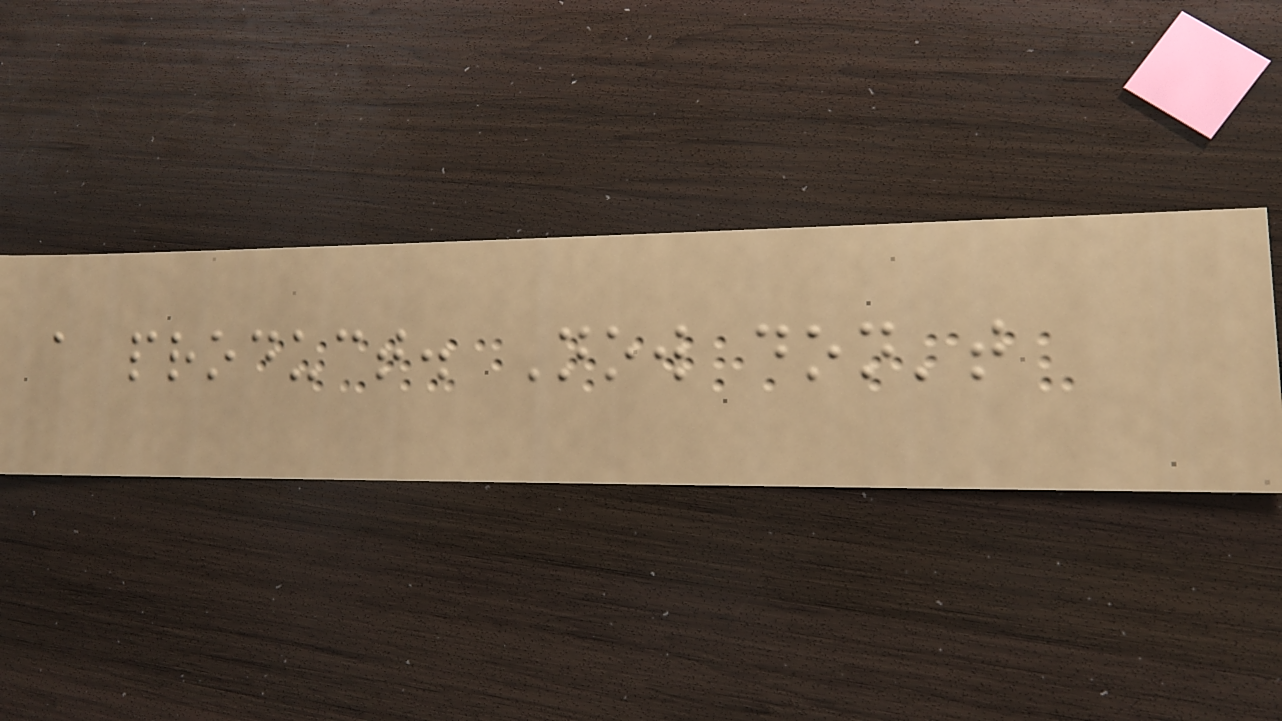a product. Now don't
